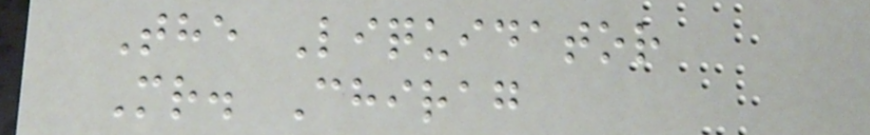The Liquidator
Mr. Chirag
